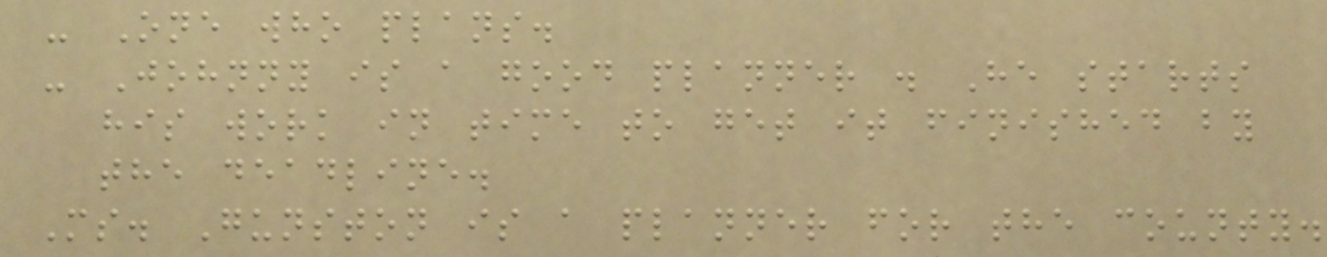- One who plans.
- Johnny is a good planner . He starts
his work in time to get it finished by
the deadline.
Ms. Gunston is a planner for the county.
